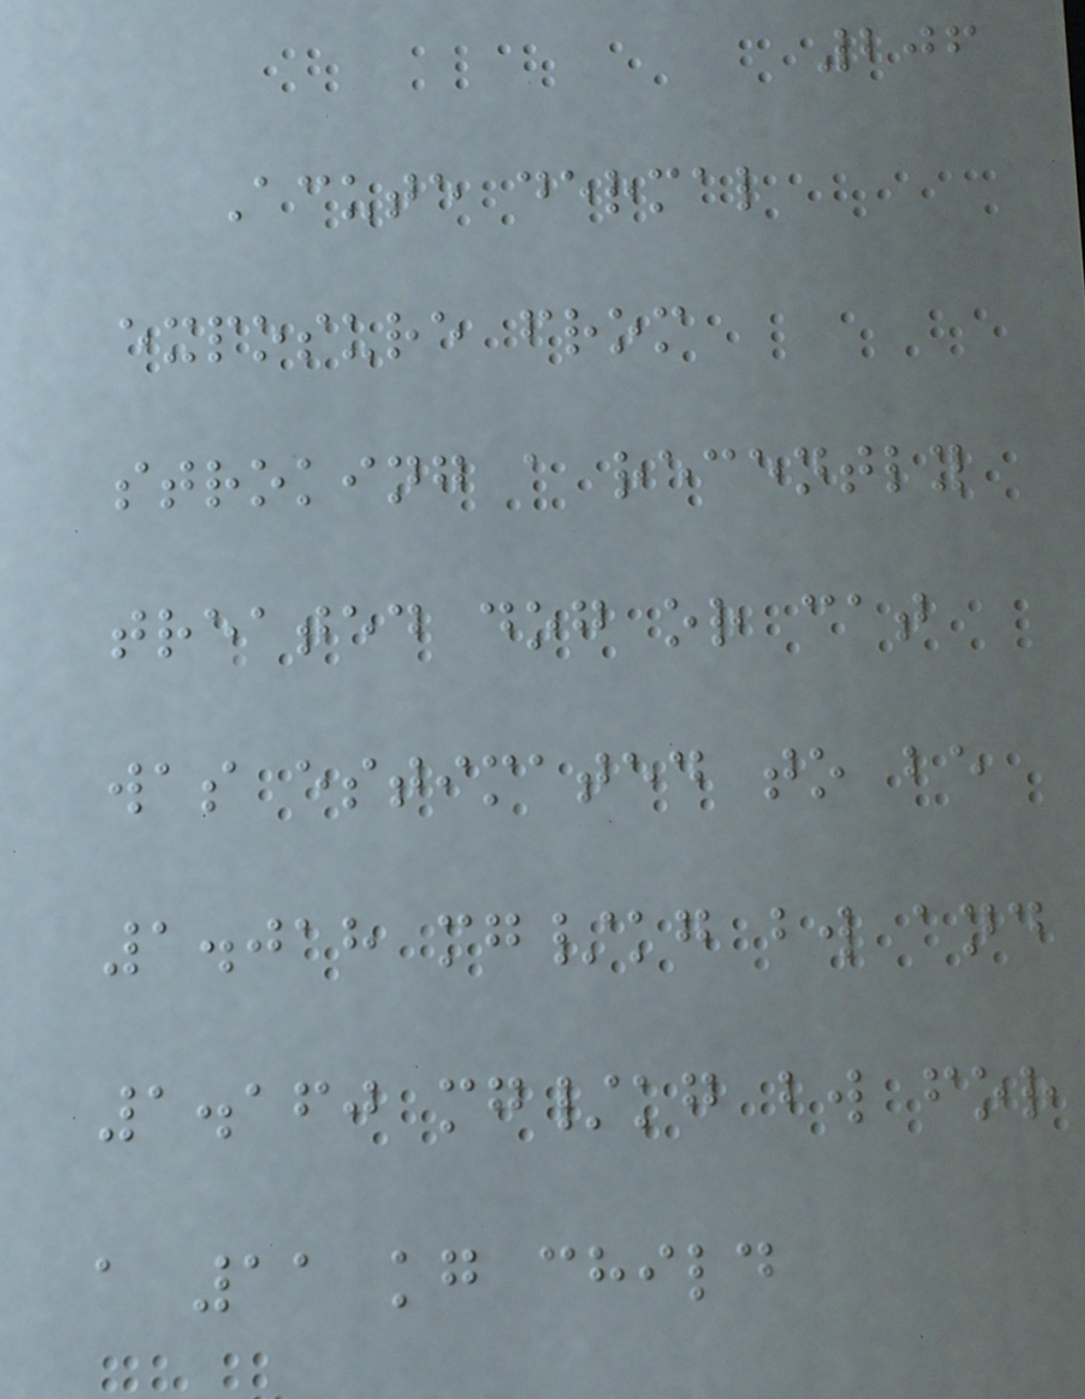206
Acute dermal
exposure from
stroking a recently
treated dog or cat
was estimated to be
1.018 mg/kg bw and
1.160 mg/kg bw for
a 11 kg child
